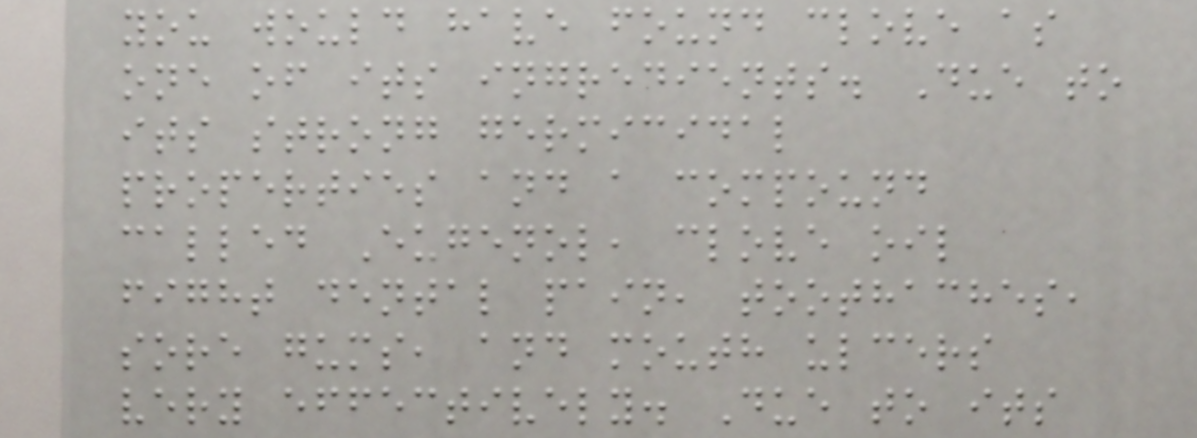you would have found clove as
one of its ingredients. Due to
its strong germicidal
properties and a compound
called Eugenol, clove oil
fight dental pain, toothaches,
sore gums, and mouth ulcers
very effectively. Due to its
